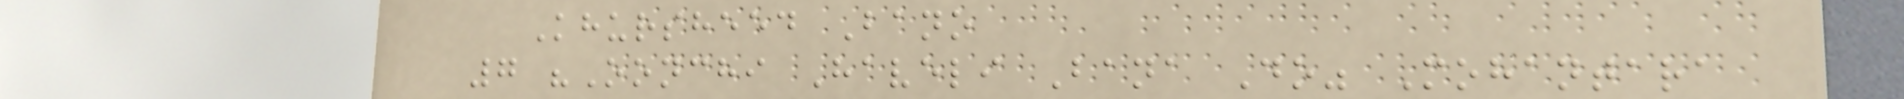Khursheed Bano
7 "Oonchi Haveli Bana Do" Mohantara
